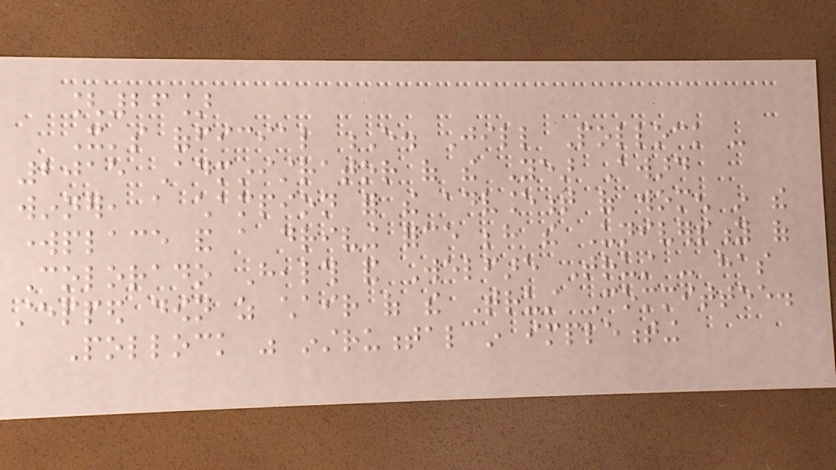[26]
It's official E. Jill Pollock -
2015 Administrator of the Year Award
winner, a champion for the advancement of women in the
workplace and a driving force behind the University of
Colorado Health and Welfare Trust - has
stepped down as chair of the Trust Committee.
Pollock was instrumental in implementing
